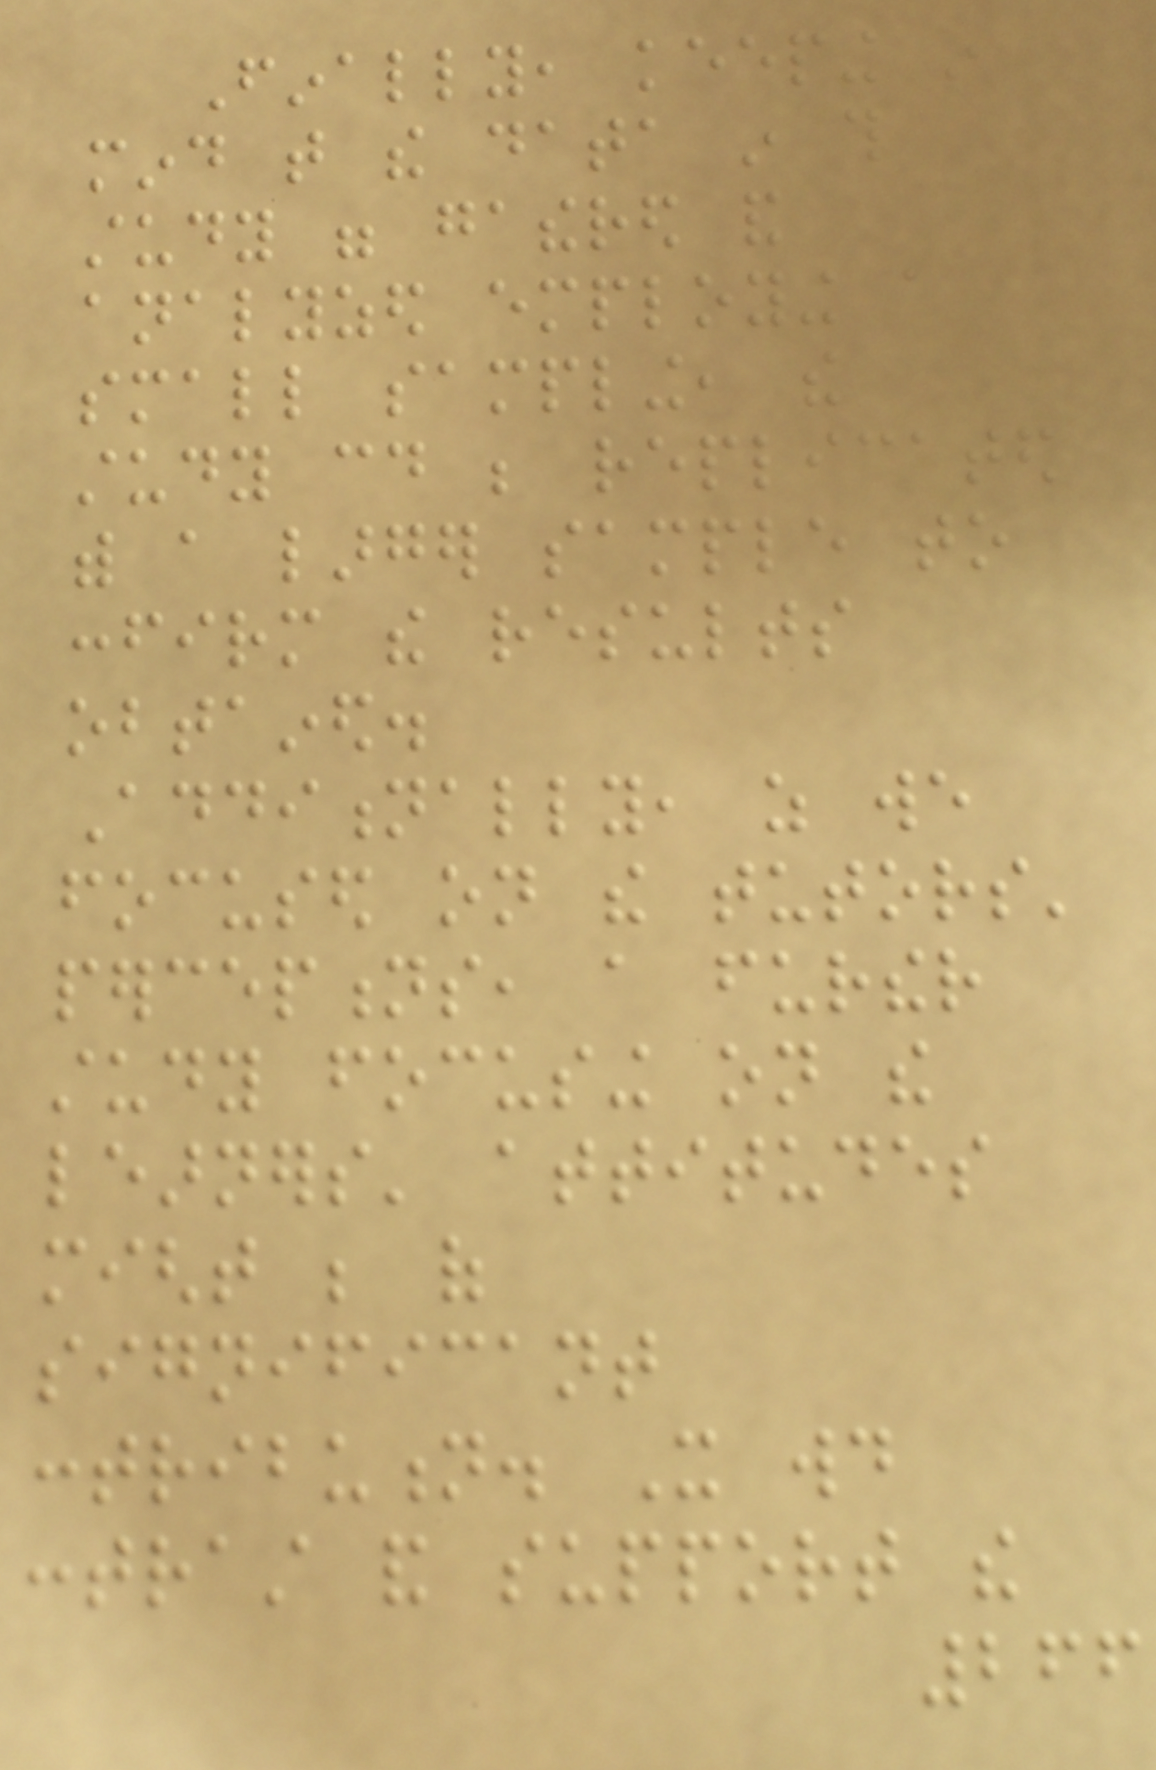Finally, keeping in
mind that the data in this
study were gathered and
analyzed employing a
small sampling, the
study could be replicated
with a larger sample to
confirm the results
obtained.
Additionally, as we
focused on the tutors'
perceptions, a further
study focusing on the
learners' attitudes
might be of
significant
contribution. It would
contrast and support the
266
